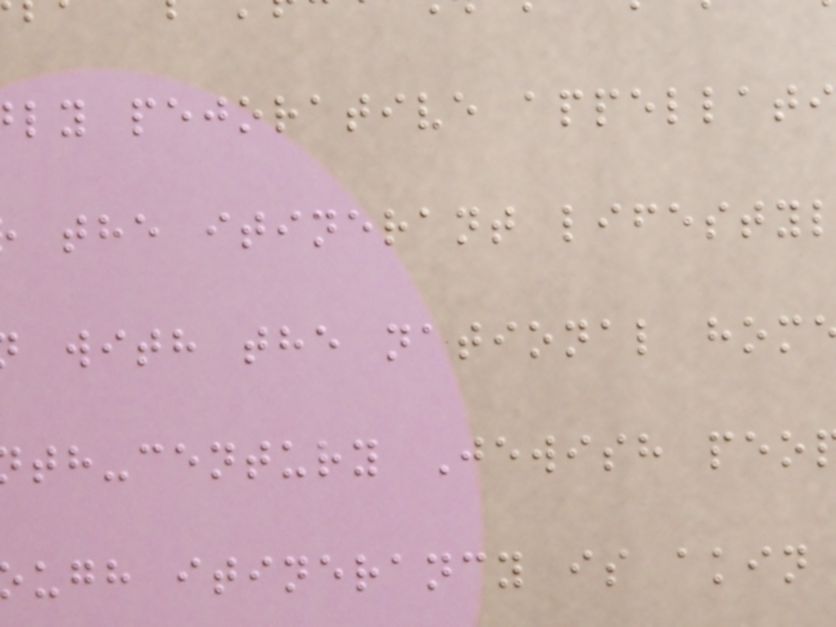ly pejorative appellati
the itinerant lifesty
with the national hom
th-century Jewish peo
ugh itinerancy is akin
